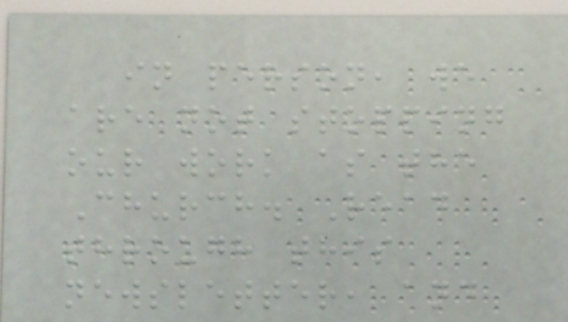in person, we
are not stopping
our work as the
Church. Read
through this
newsletter, and
